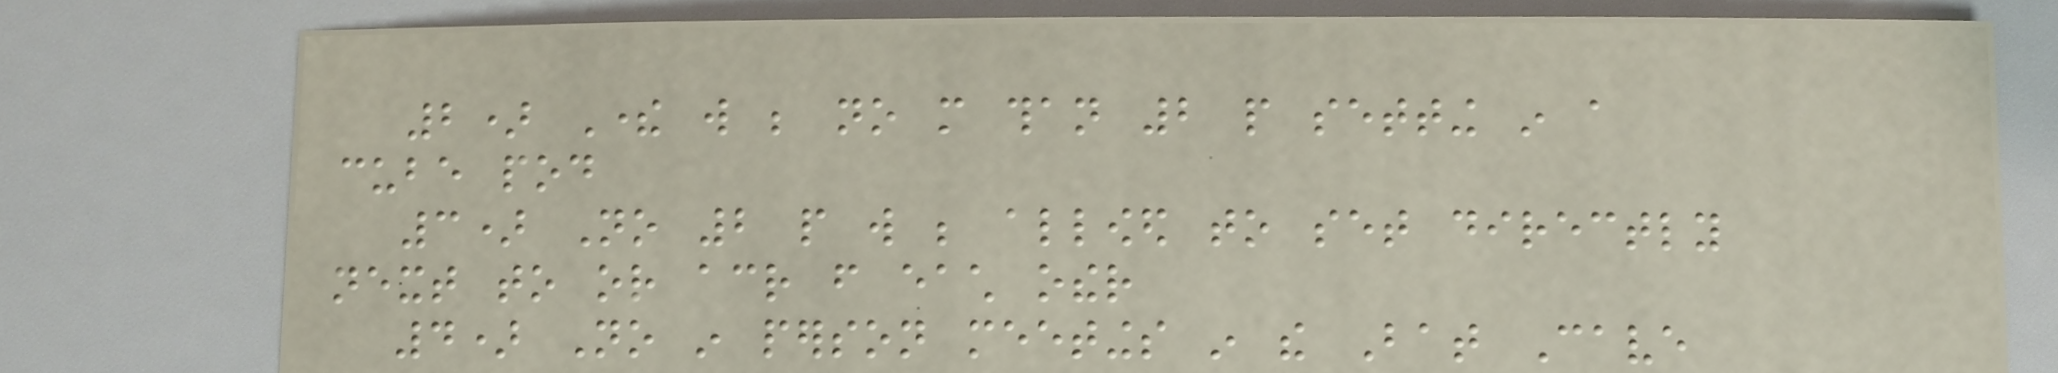2) There will be no more than 2 people setting in a
cube pod
3) No 2 people will be allowed to set directly
next to or across from each other
4) No in person meetings in the Bat Cave
